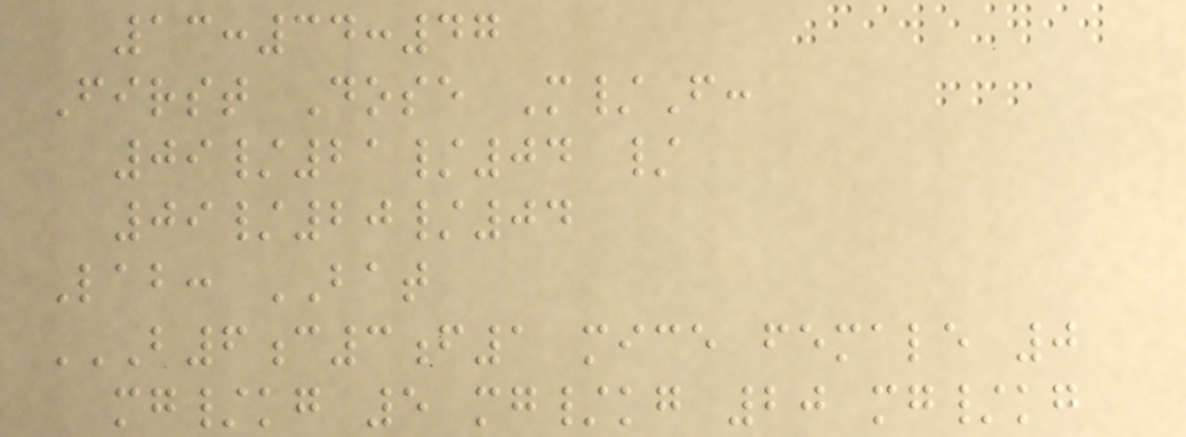13:34:47
First Dose M/F:
09/21/04 /
09/20/04
Lab: BAT
B6C3F1 MICE FEMALE 0
MG/KG 5 MG/KG 20 MG/KG
